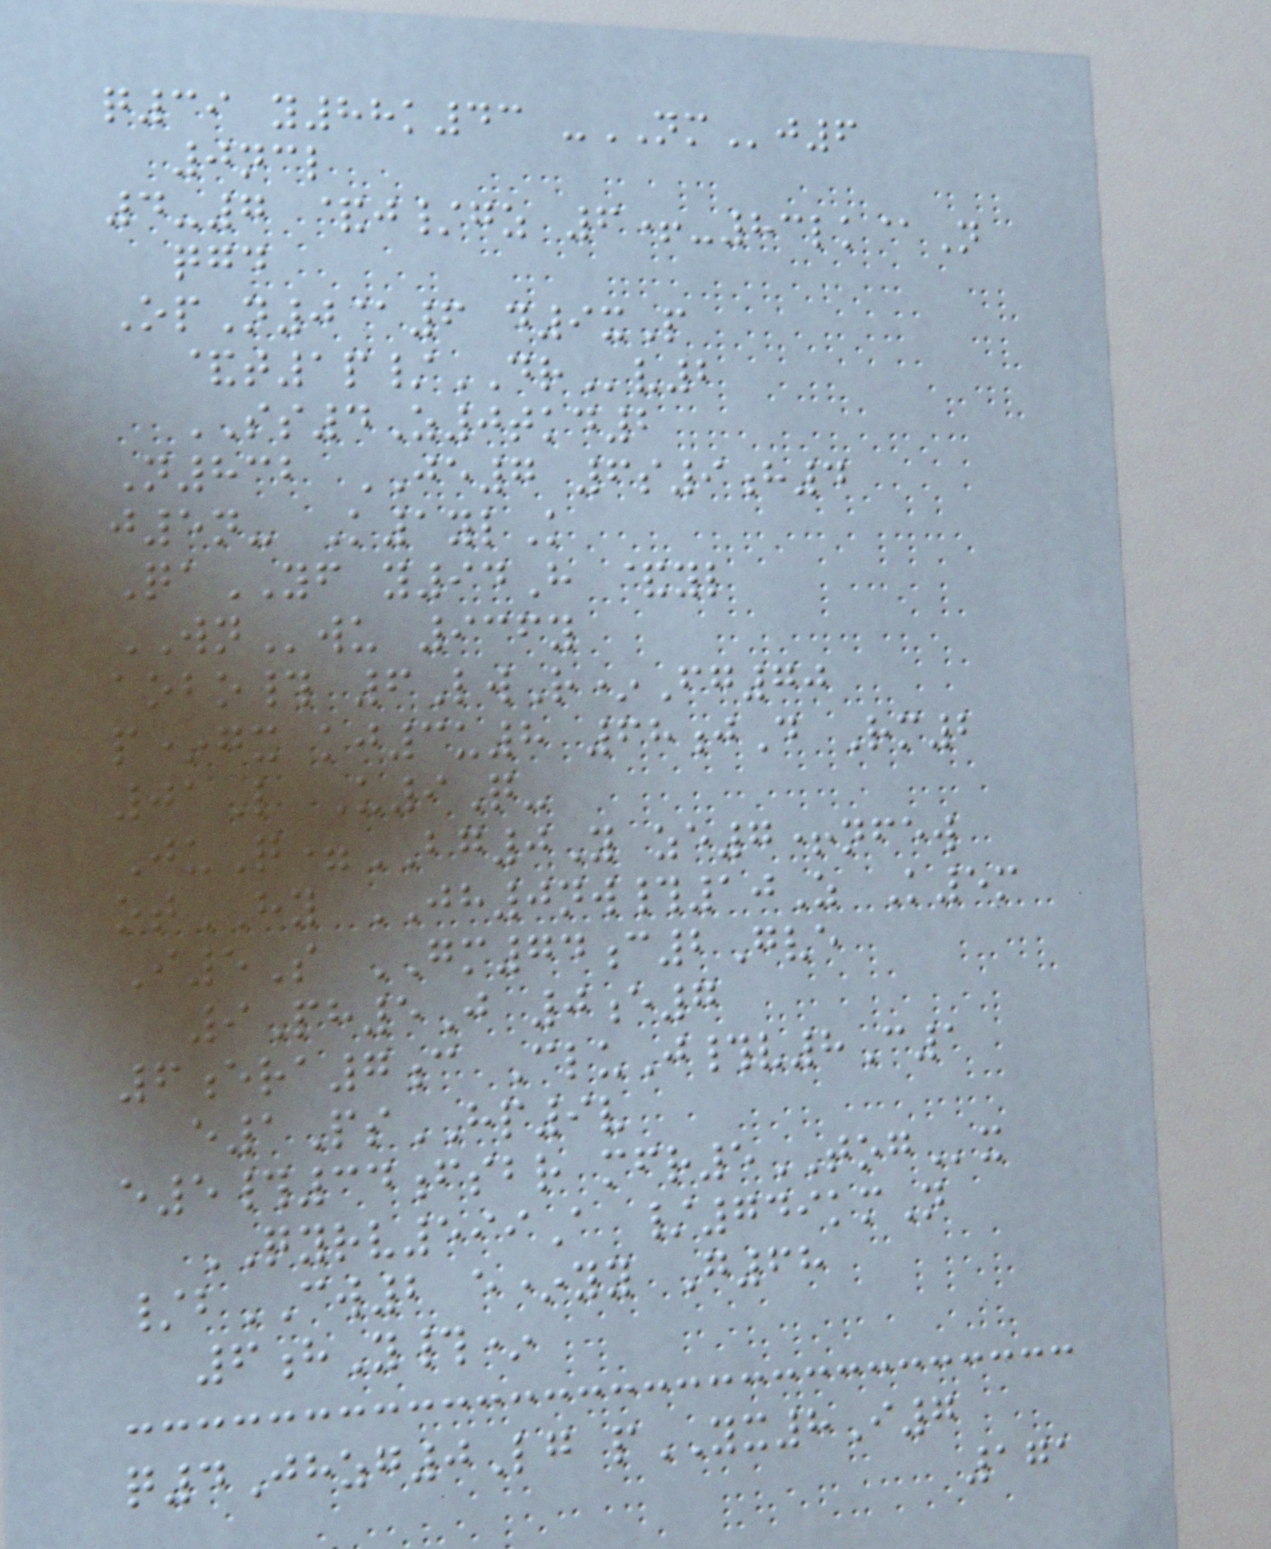q39 y88k43 -NMj6
0ncl
4-7 &j/gz 6+-83lk@N
qgd
OpN0@6 d9xP
&t1p/DRv2
SS4Z0tkd2
N832 JE7 6s9h4
j5n- K1ylK
QaYF y94H &yl
WNwu 936y
aobo# 6LwR*Fg70
p*gx kj3u8 68jD Rm2
01L U9Q-
JuQ=BG0Y ze7+nfew
otHY JH0nw#10Z K5m
I5S GM74c2Gve
9Ph5J 0e7
6era7c CluJ#v8C1
e1PsHP9v
e5#34fsbr mfr5TOGx
QYRV599A /749kmN
/bCW2 e*yy G68
6hY#*
q4Jhzg0Lg pYX8I7
171
